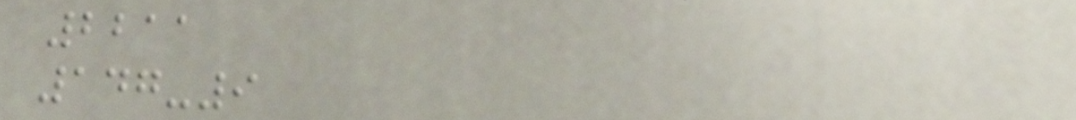2211
147-9
